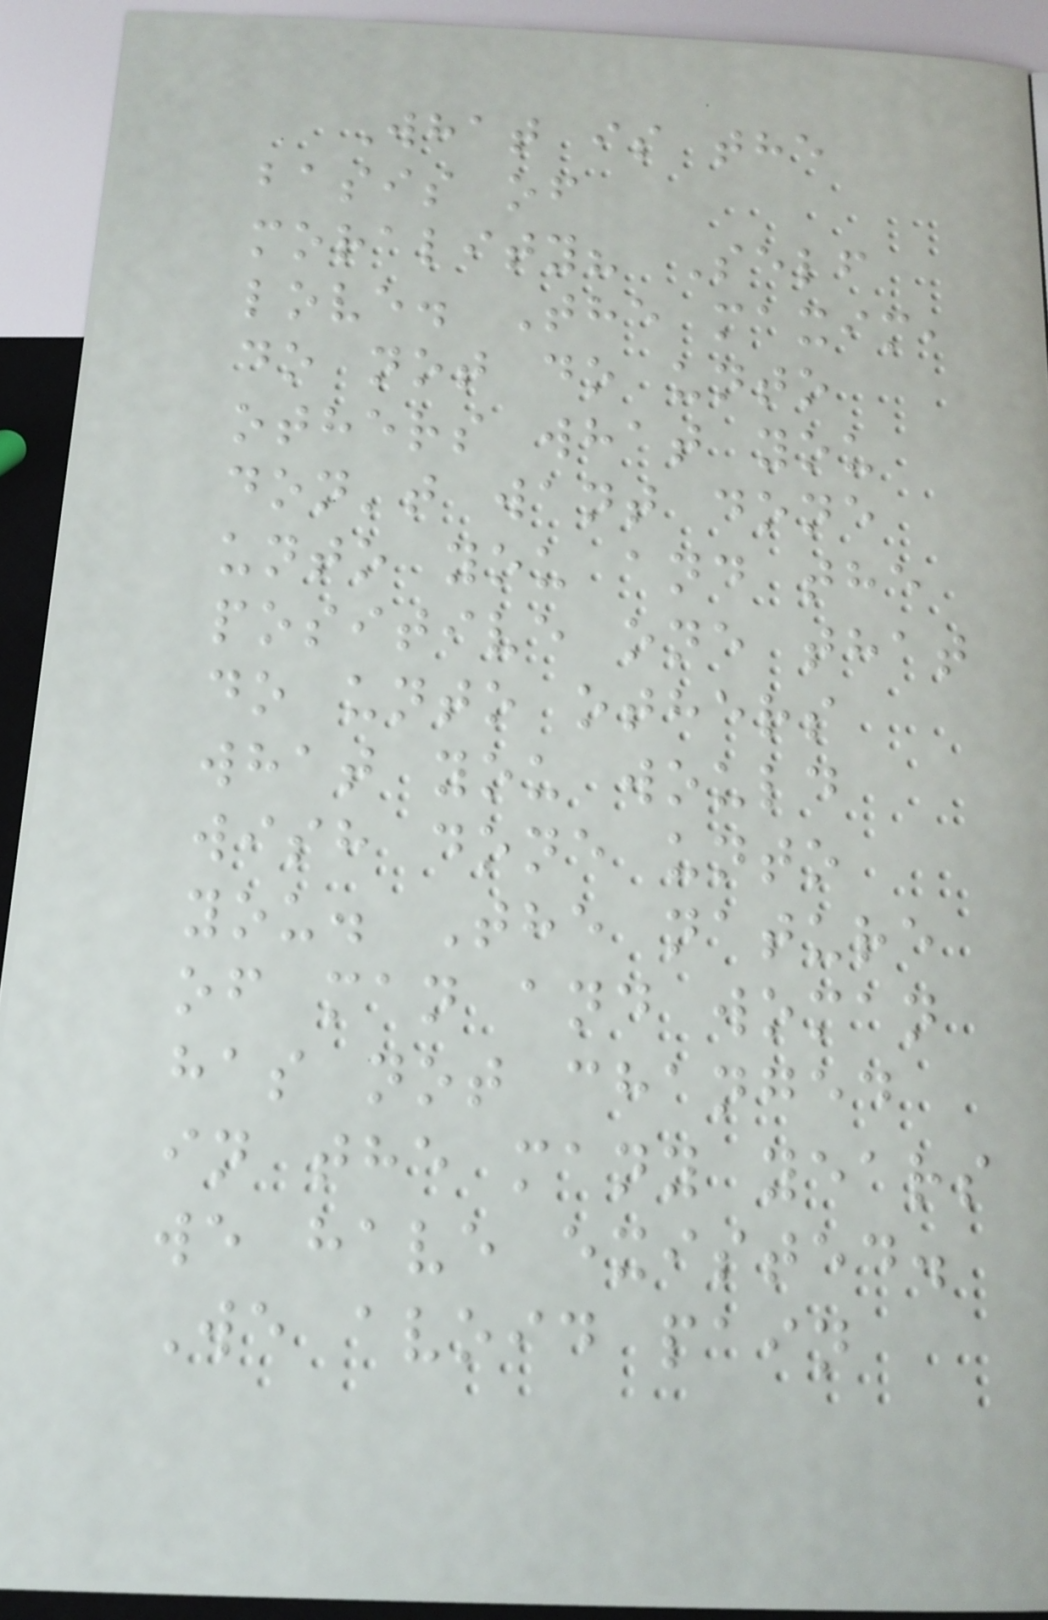What is the
basis of
morality? Self
love. The maxim,
do not do unto
others what you
don't want done
unto you and the
positive one that
do unto others
what you would
wish done unto
you. The nature
of man and woman
has not changed
in the many years
we have existed.
We avoid pain
